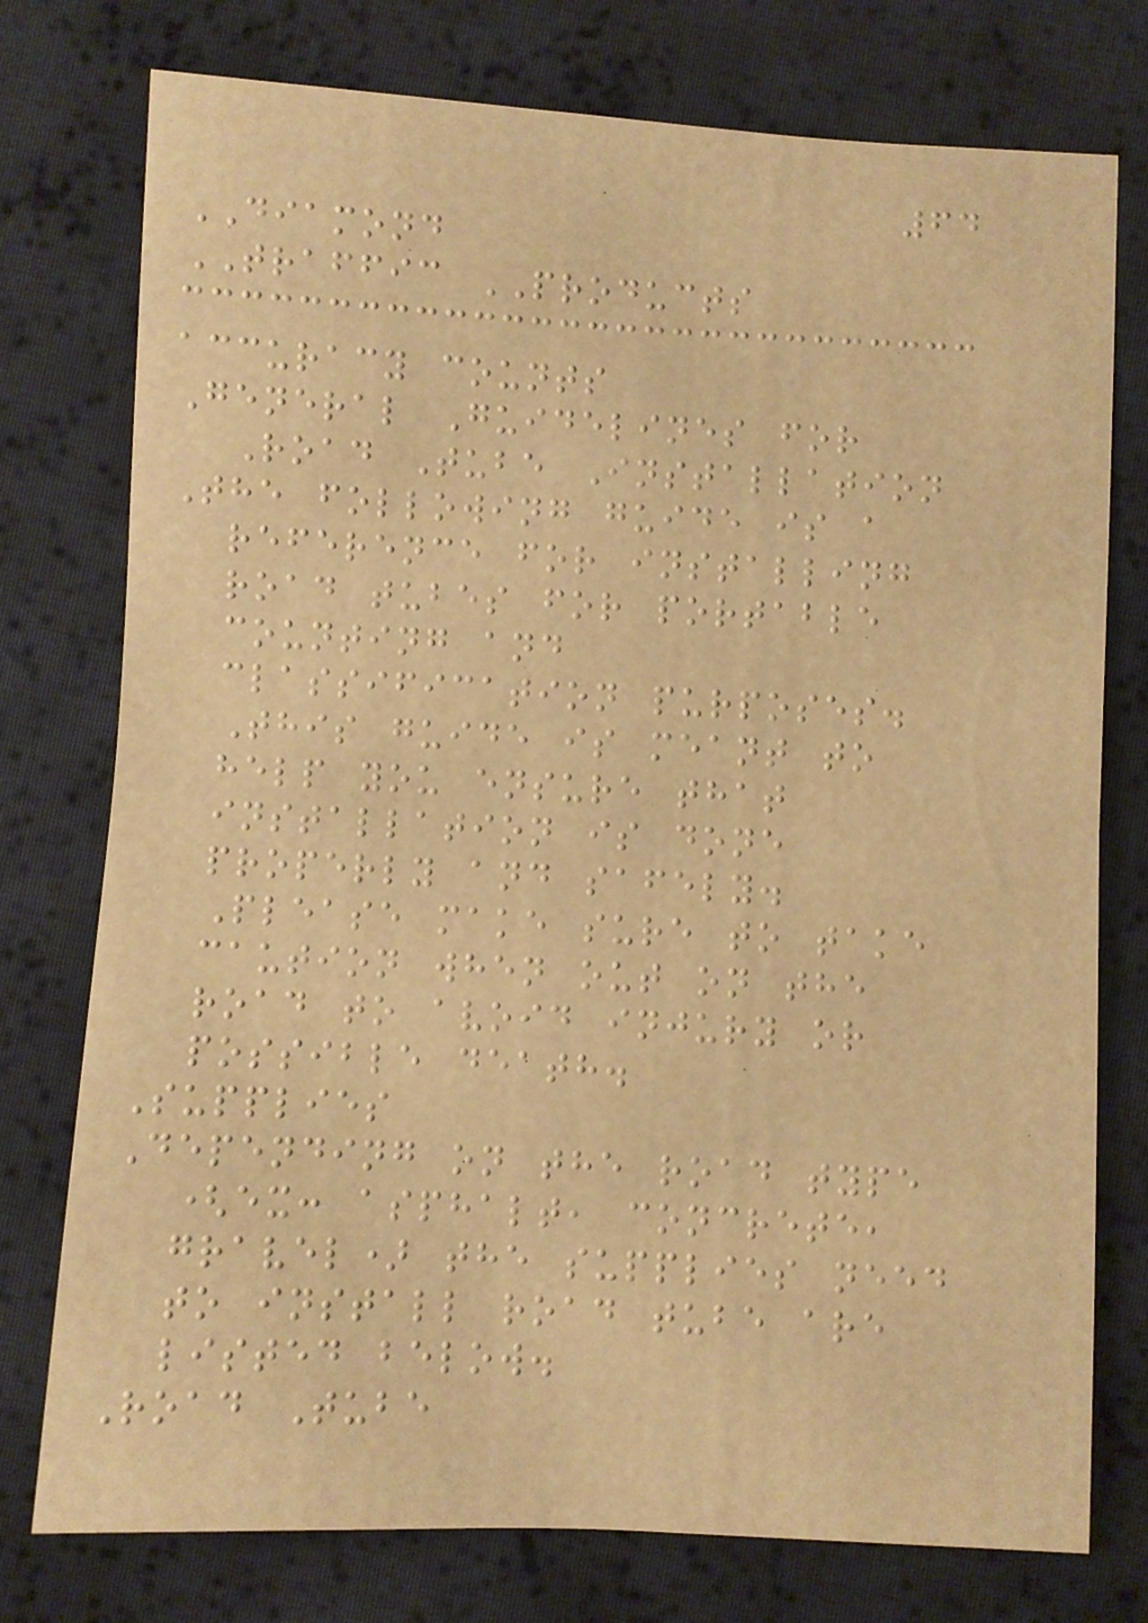64
DIAMOND
TRAFFIC PRODUCTS
accuracy counts
General Guidelines for
Road Tube Installation
The following guide is a
reference for installing
road tubes for portable
counting and
classification purposes.
This guide is meant to
help you ensure that
installation is done
properly and safely.
Please make sure to take
caution when out on the
road to avoid injury or
possible death.
Supplies
Depending on the road type
(ex: asphalt, concrete,
gravel) the supplies need
to install road tube are
listed below.
Road Tube
